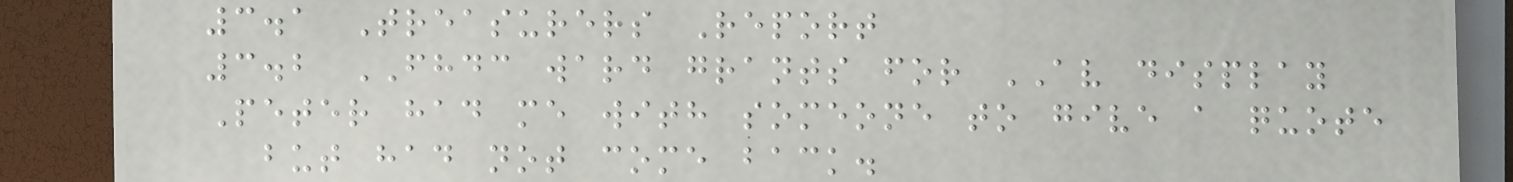3.1 Treasurers Report
3.2 FHDC ward grants for AV display
Peter had me with someone to give a quote
but had not come back.
